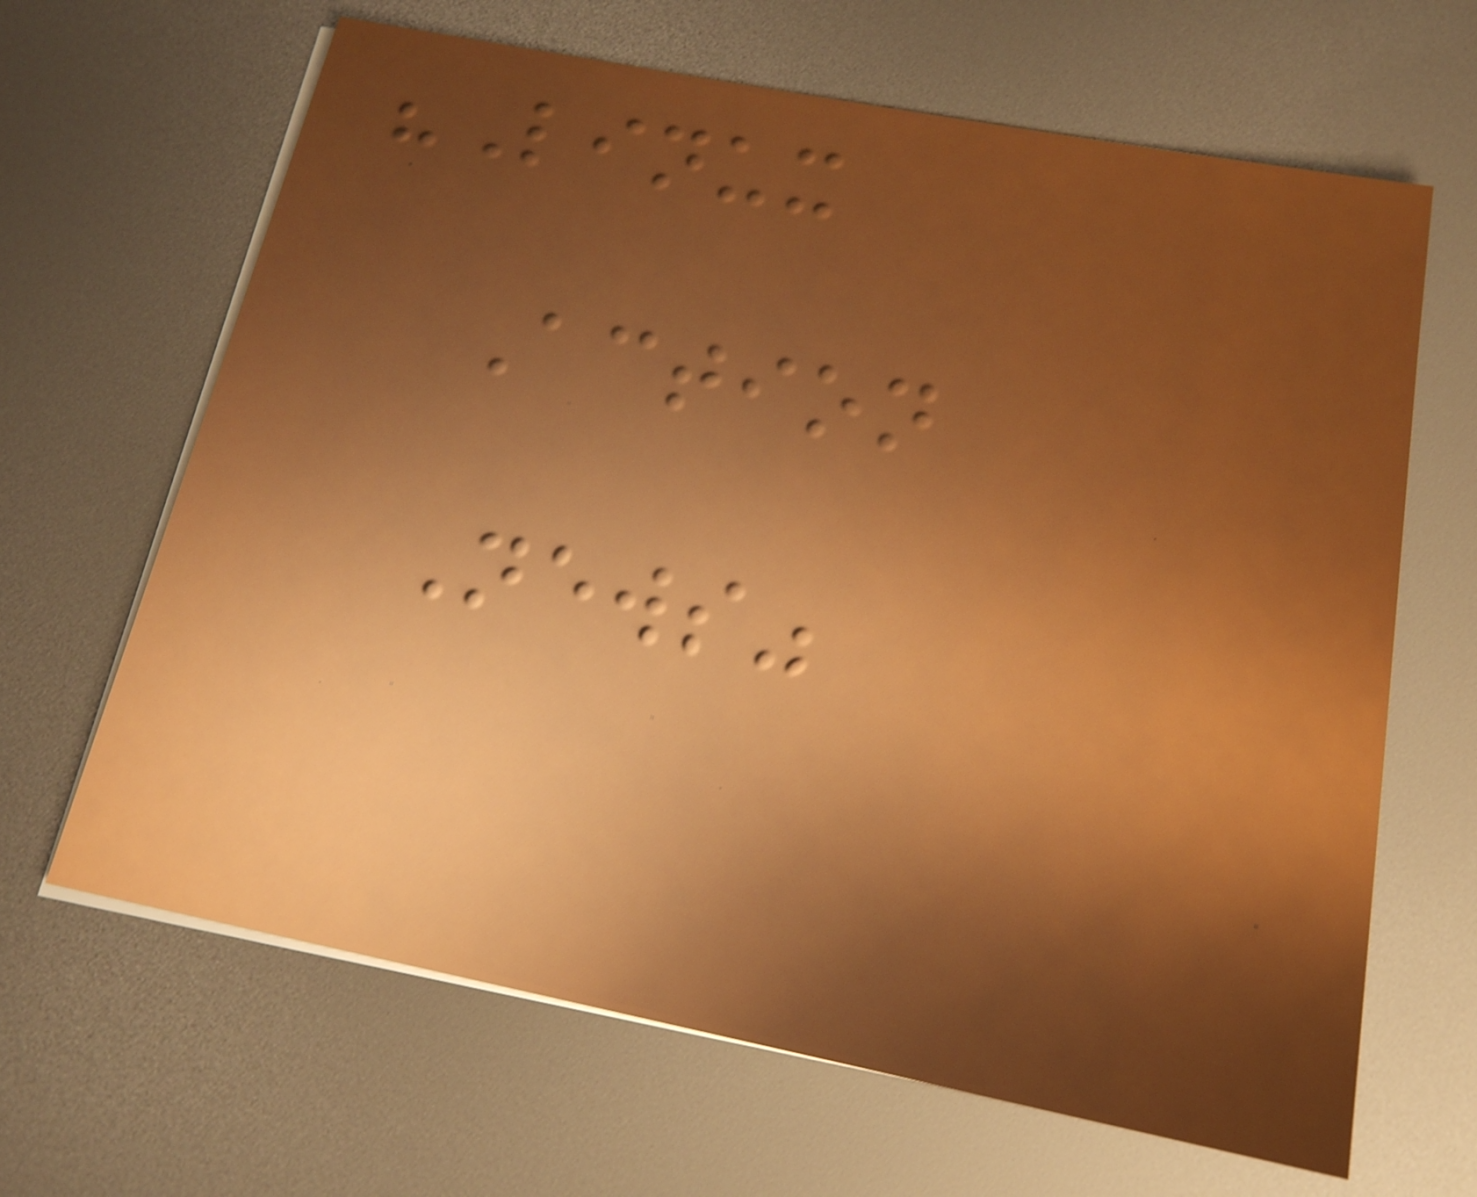"Linux
Action
News"
